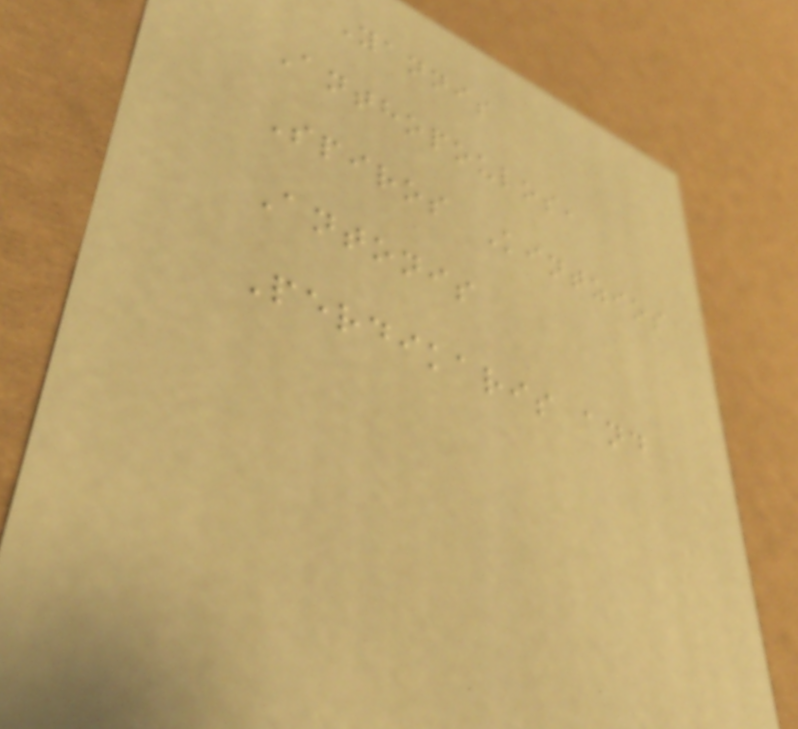Yannis
Anthopoulos,
Spiros Kintzios
Antonis
Perdikaris and
